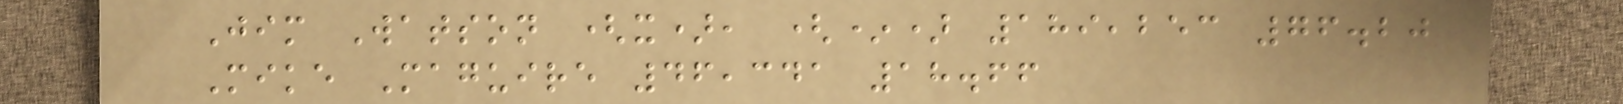Jim Watson (x), (*) 189,253 76.20
Mike Maguire 46,341 18.66
